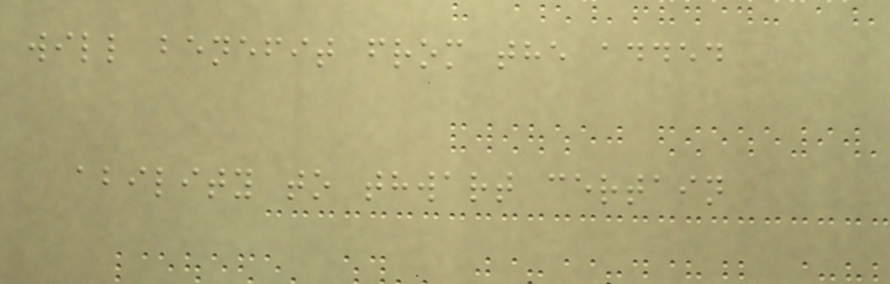will benefit from the added
ability to thwart certain
